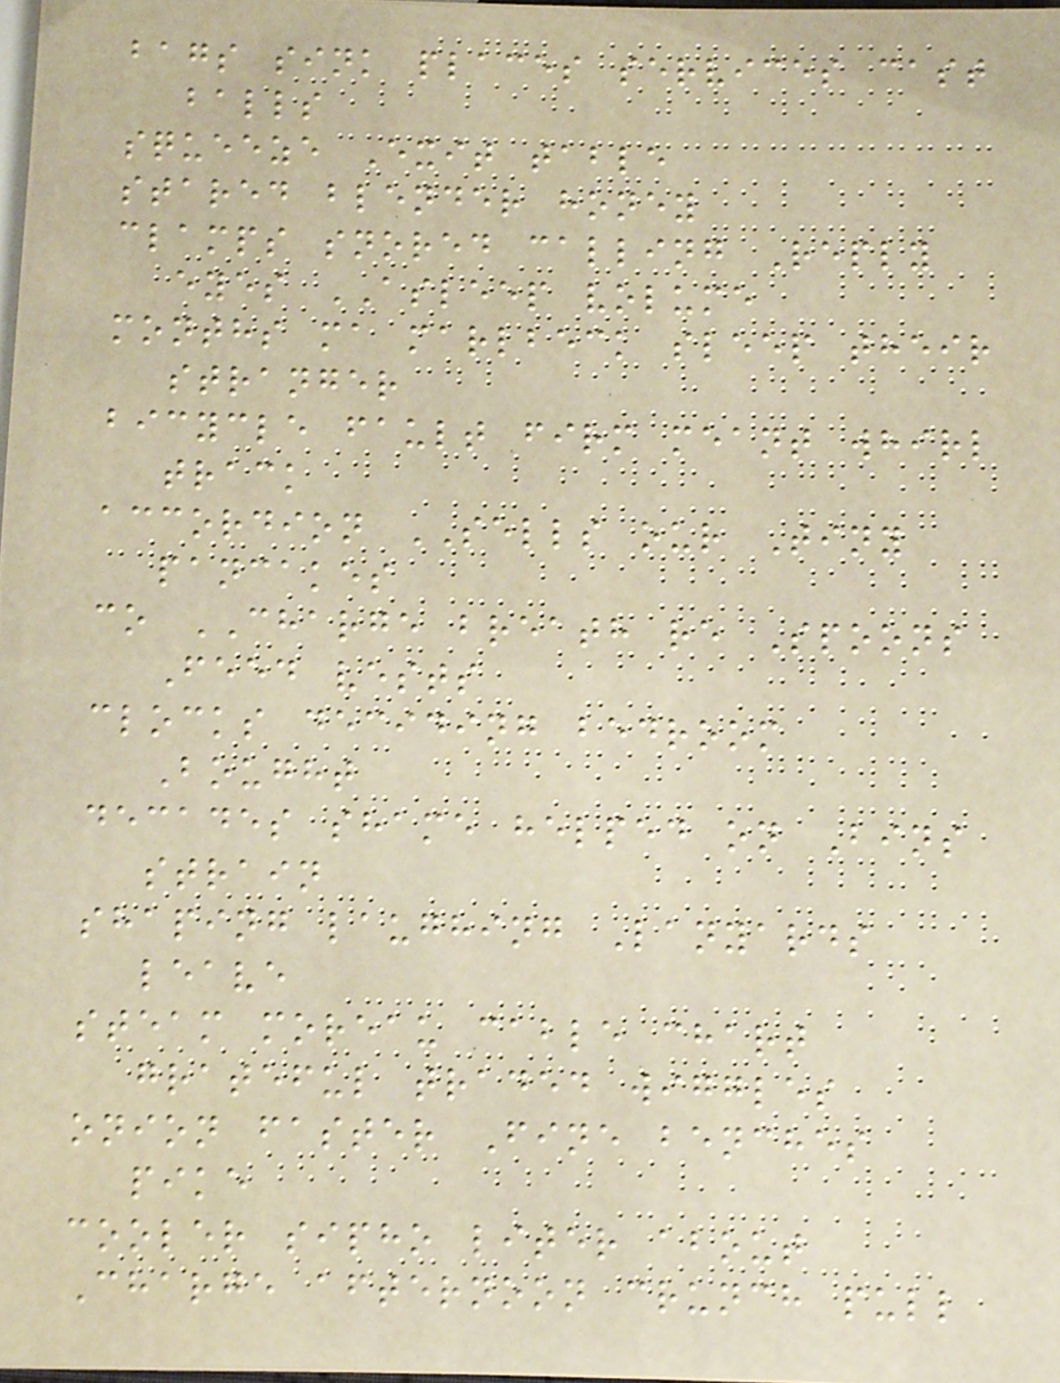bags sink places services cast
balls
squeeze Exit table
stared blender honey
clamps snored calling Reply
eyes ASLEEP volume
months ma marlbeck sleep their
stranger
bicycle fault firm meant whirl
track
accordion SELLS our Tiny
pancakes
co CHARGE breath re Spoons
Feed vests
clocks deciding bedroom
Bought
decades shame helped on Bins
strain
shaping laughing Lanyards
leave
steam moreau cable chart
grateful traded wiggles
onion faster Fine benches
pike
cooler sipho liter about
Charge afternoon crunch pull
